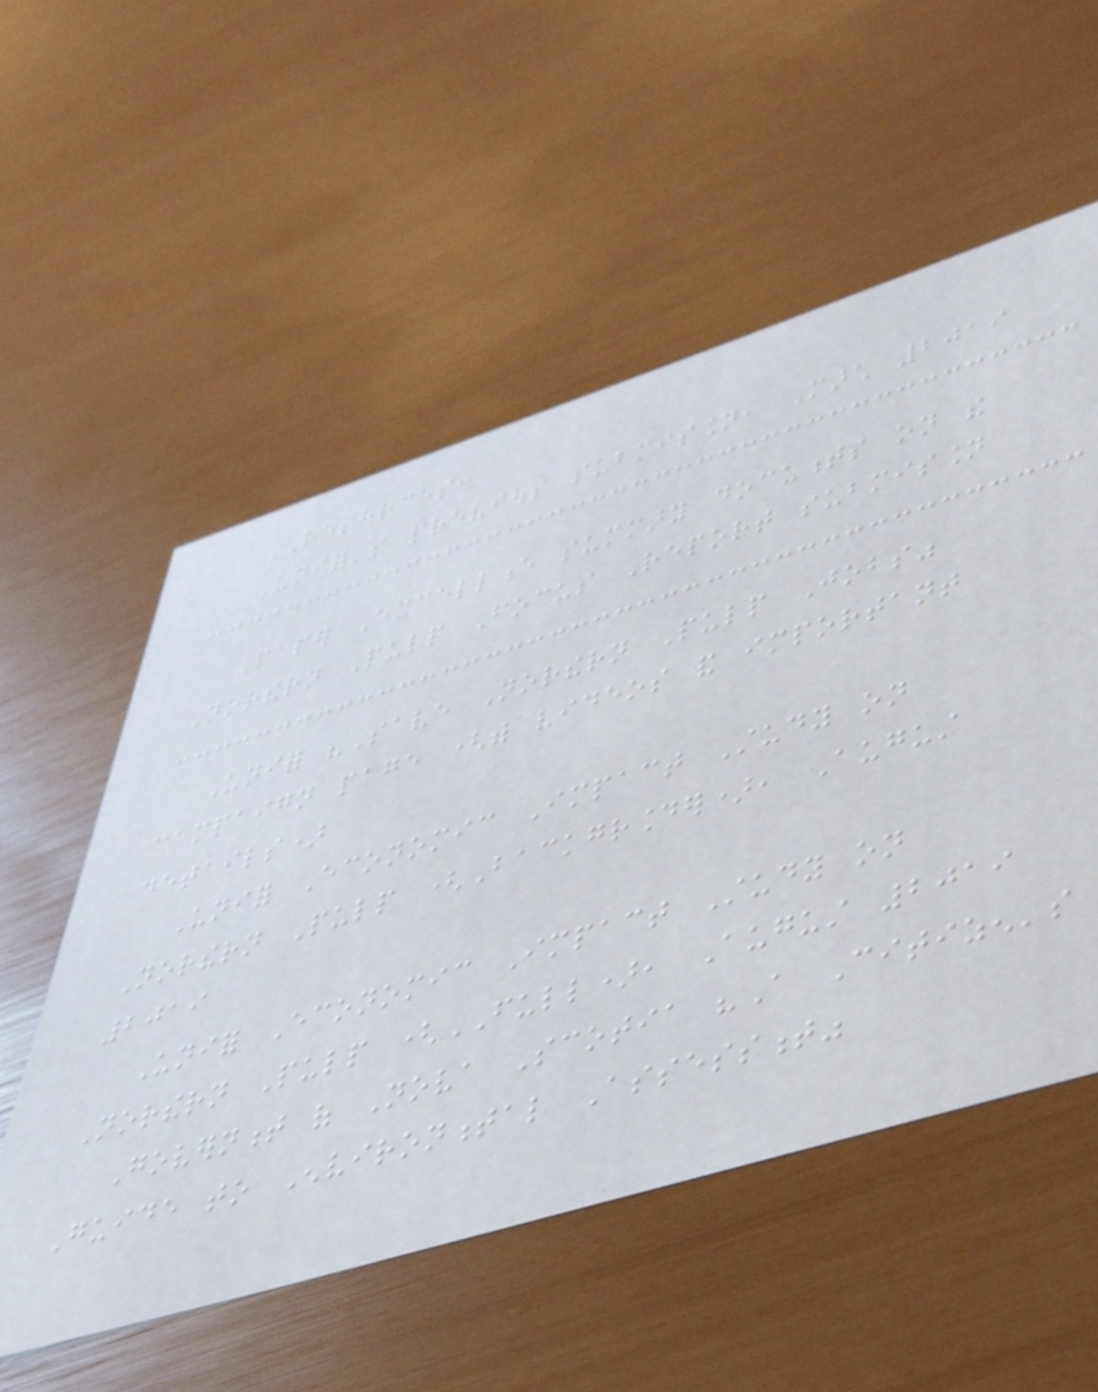RESOURCES:
Unifor's previous submission, March 2019
Paper Excellence summary documents on the
Northern Pulp Focus Report submission
Unifor "Save Northern Pulp Jobs"
campaign page (with videos and important
details)
Unifor Economic Impact Study on
Northern Pulp (Backgrounder), August
2019
Unifor Economic Impact Study on
Northern Pulp (FULL), August 2019
Government of Nova Scotia "A Citizen's
Guide to Environmental Assessment"
